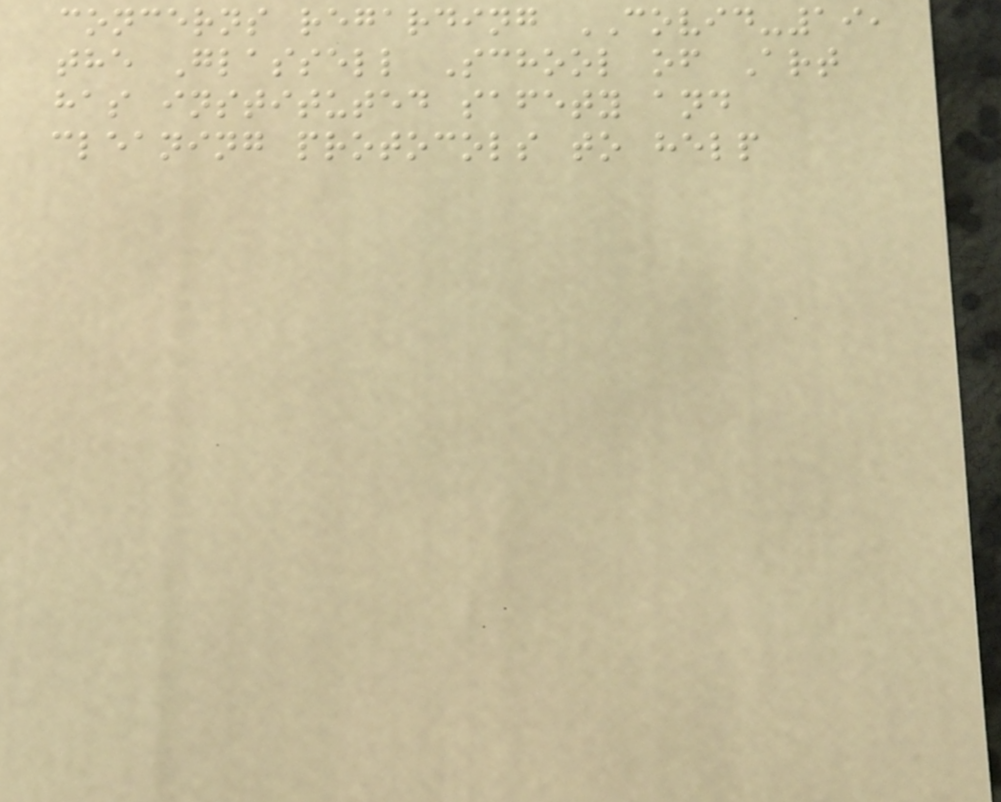concerns regarding COVID-19,
the Glassell School of Art
has instituted safety and
cleaning protocols to help
